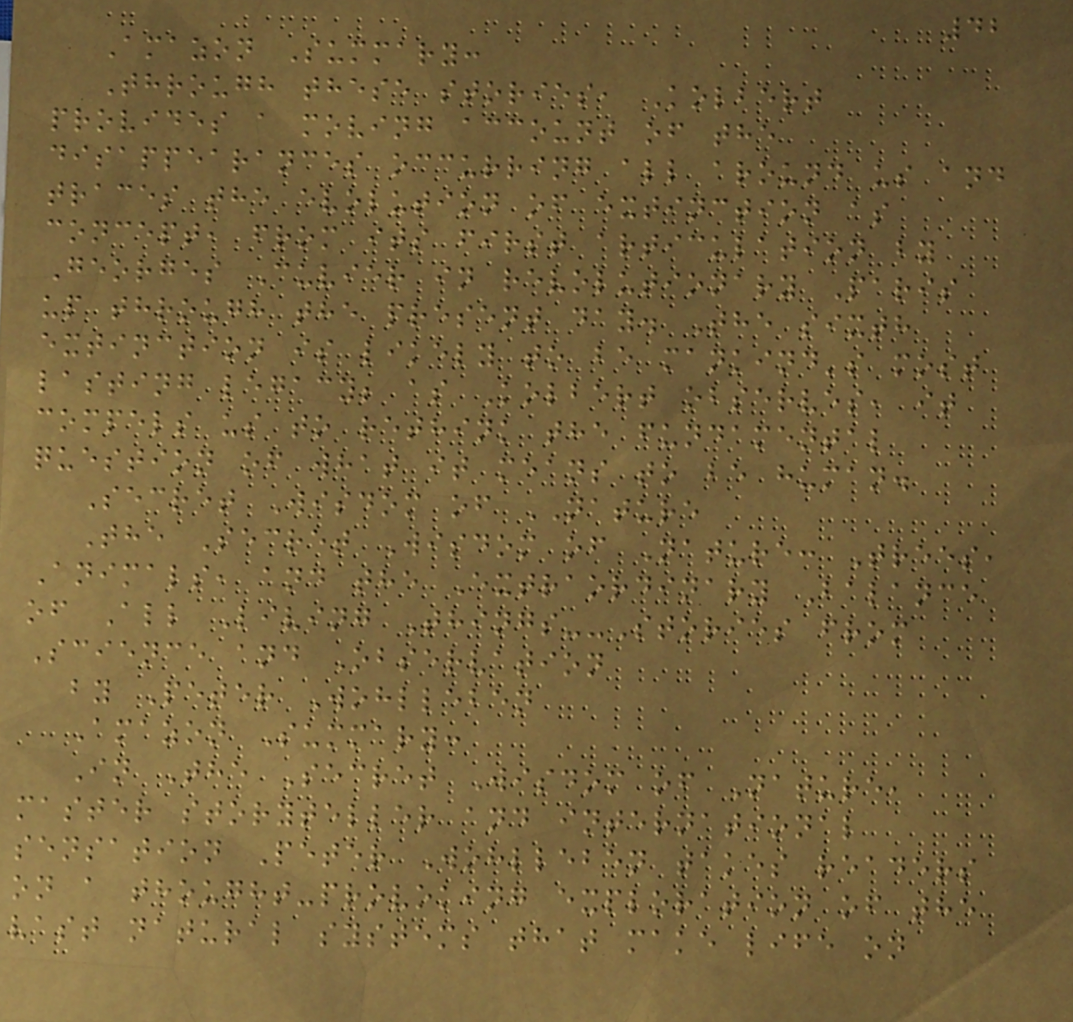42
Amazon Summary:
Through these stories, Kolbert
provides a moving account of the
disappearances occurring all around us and
traces the evolution of extinction as
concept, from its first articulation by
Georges Cuvier in revolutionary Paris
up through the present day. The sixth
extinction is likely to be mankind's most
lasting legacy; as Kolbert observes, it
compels us to rethink the fundamental
question of what it means to be human.
Secret Wisdom of NATURE
The Secret Wisdom of Nature: Trees,
Animals, and the Extraordinary Balance
of All Living Things--Stories from
Science and Observation
by Peter Wohlleben
Amazon Summary:
In The Secret Wisdom of Nature,
master storyteller and international
sensation Peter Wohlleben takes readers
on a thought-provoking exploration of the
vast natural systems that make life on
